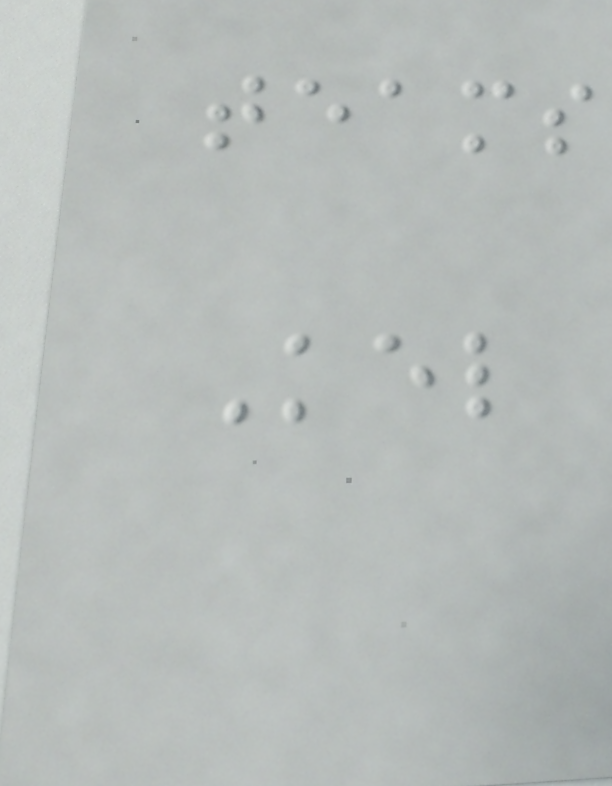teams
Kel
